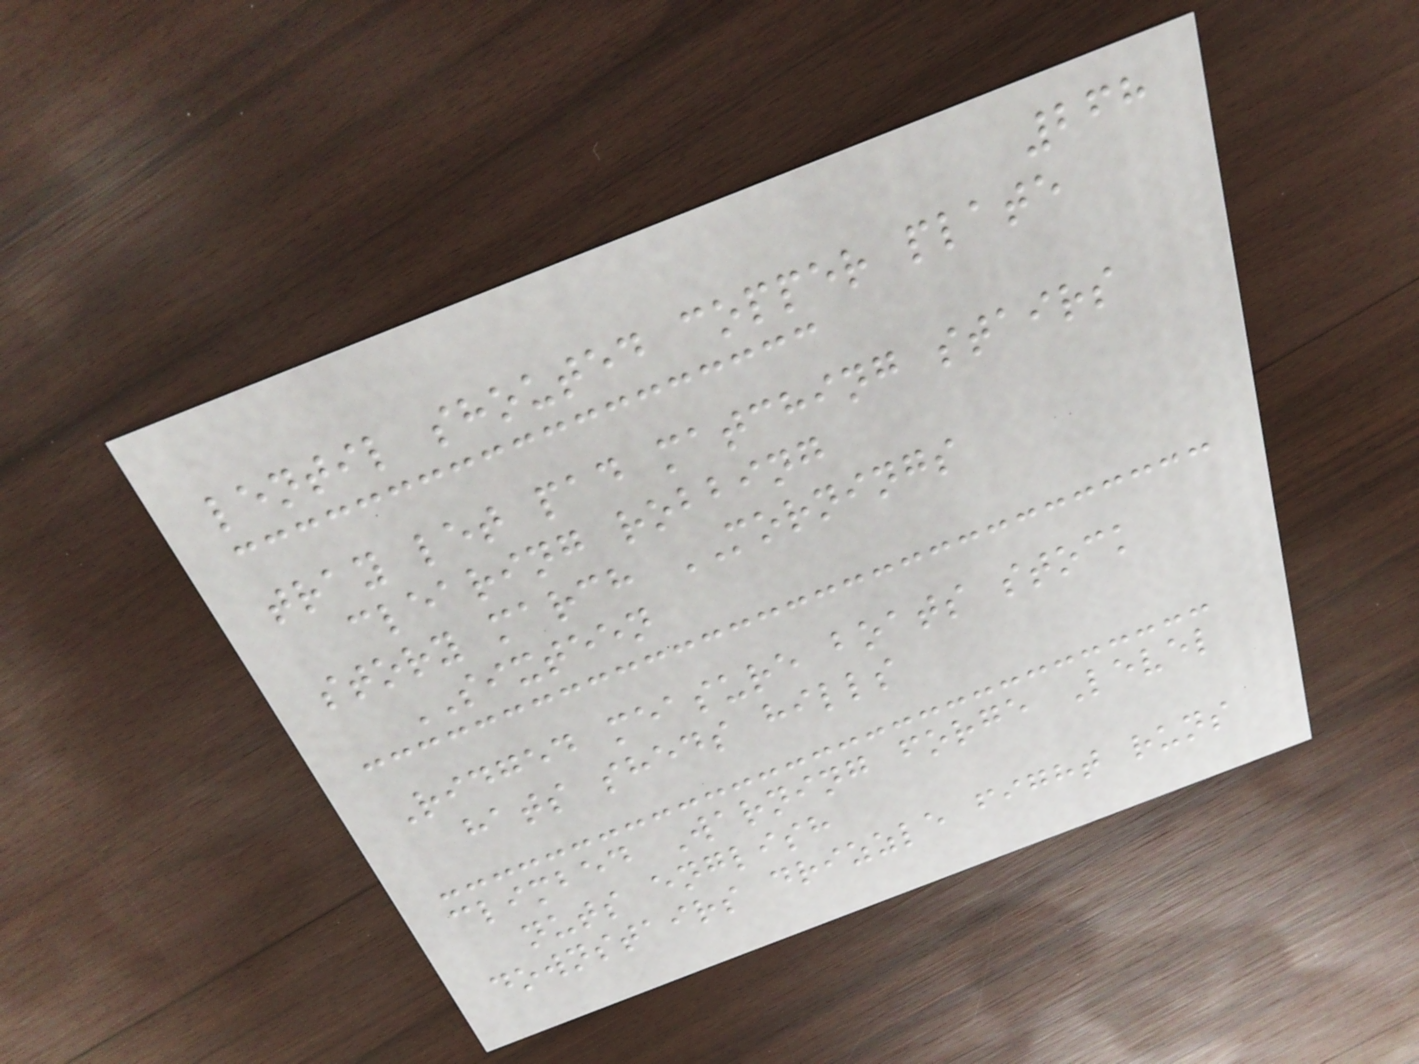268
lentil shouted copper plate
tray let pad matching stairs
clearing robbing
story march MORNINGS
SIXTEEN
Ridged measure boats stock
hats sheds hills
climbed Warning forge Level
nuts english
downstairs drizzle fight runs
